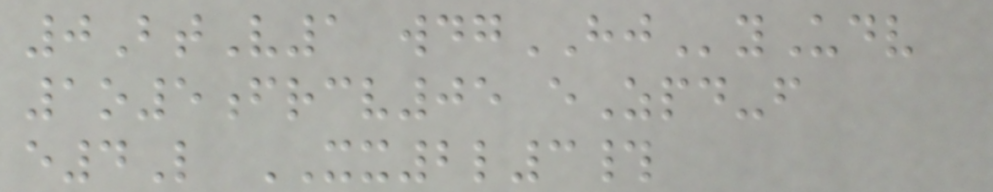0BtV1 wdgHJyUdv
1o5frcv05 eZpd-f
e4L XX2l3#
